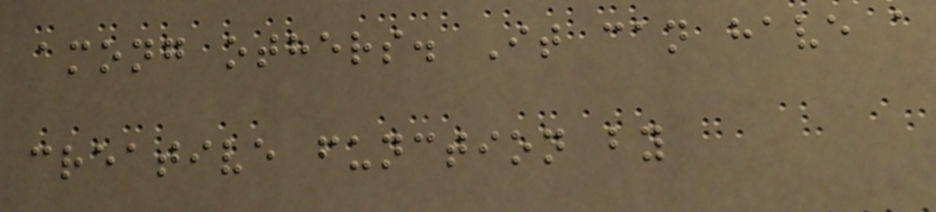among others. It can have a
creative function by
